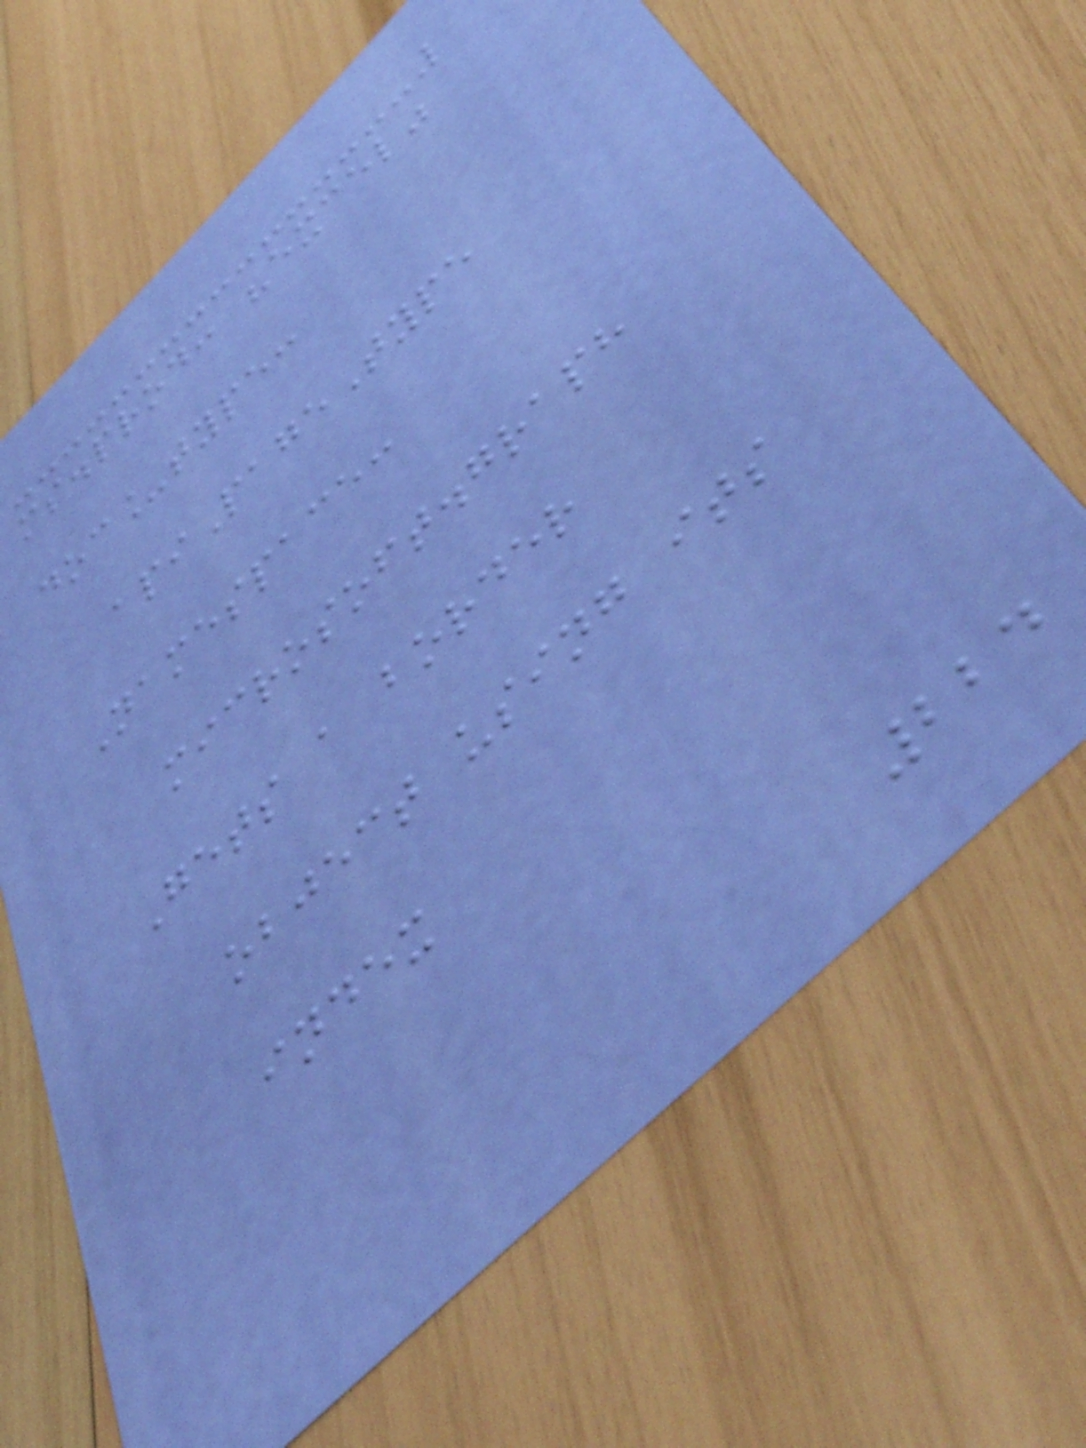ms.prod: "excel"
doc_type:
apiPageType
Namespace:
microsoft.graph
Gets a border
object using its
index
224
